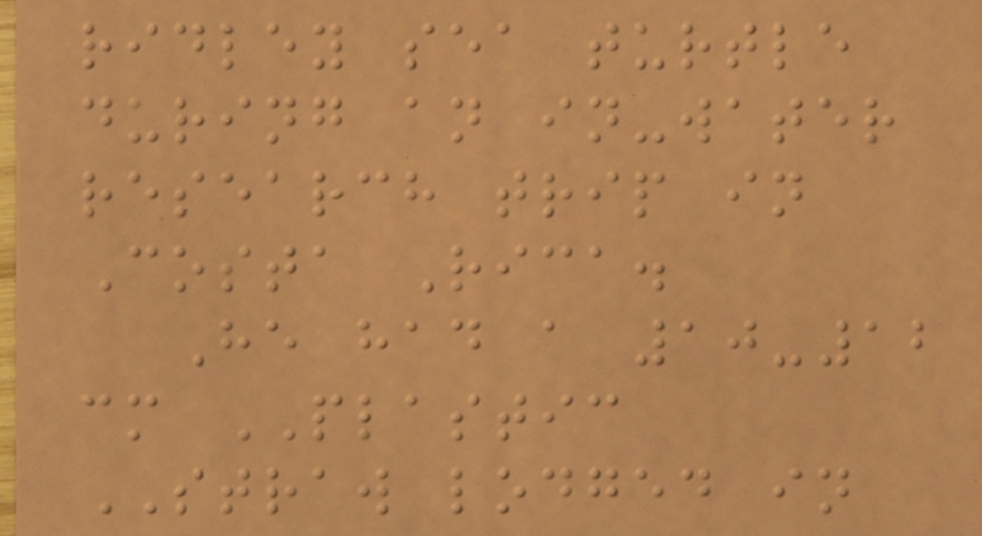ridley sea turtle
during an in-water
research trip in
Costa Rica.
He had a 10-12
cm PLASTIC
STRAW lodged in
